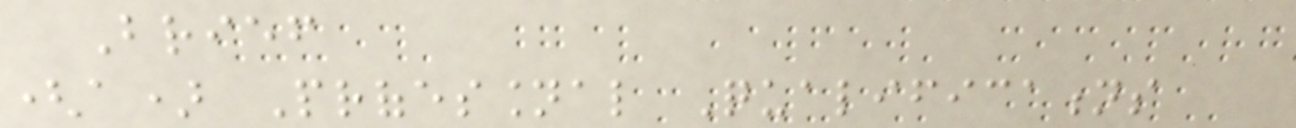Brief
(a) Professional Qualifications
